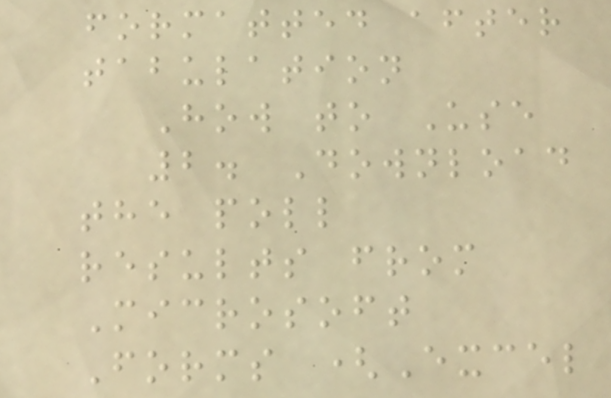formatted after
tabulation
How to Use
2. Download
the poll
results from
Microsoft
Forms (Excel
